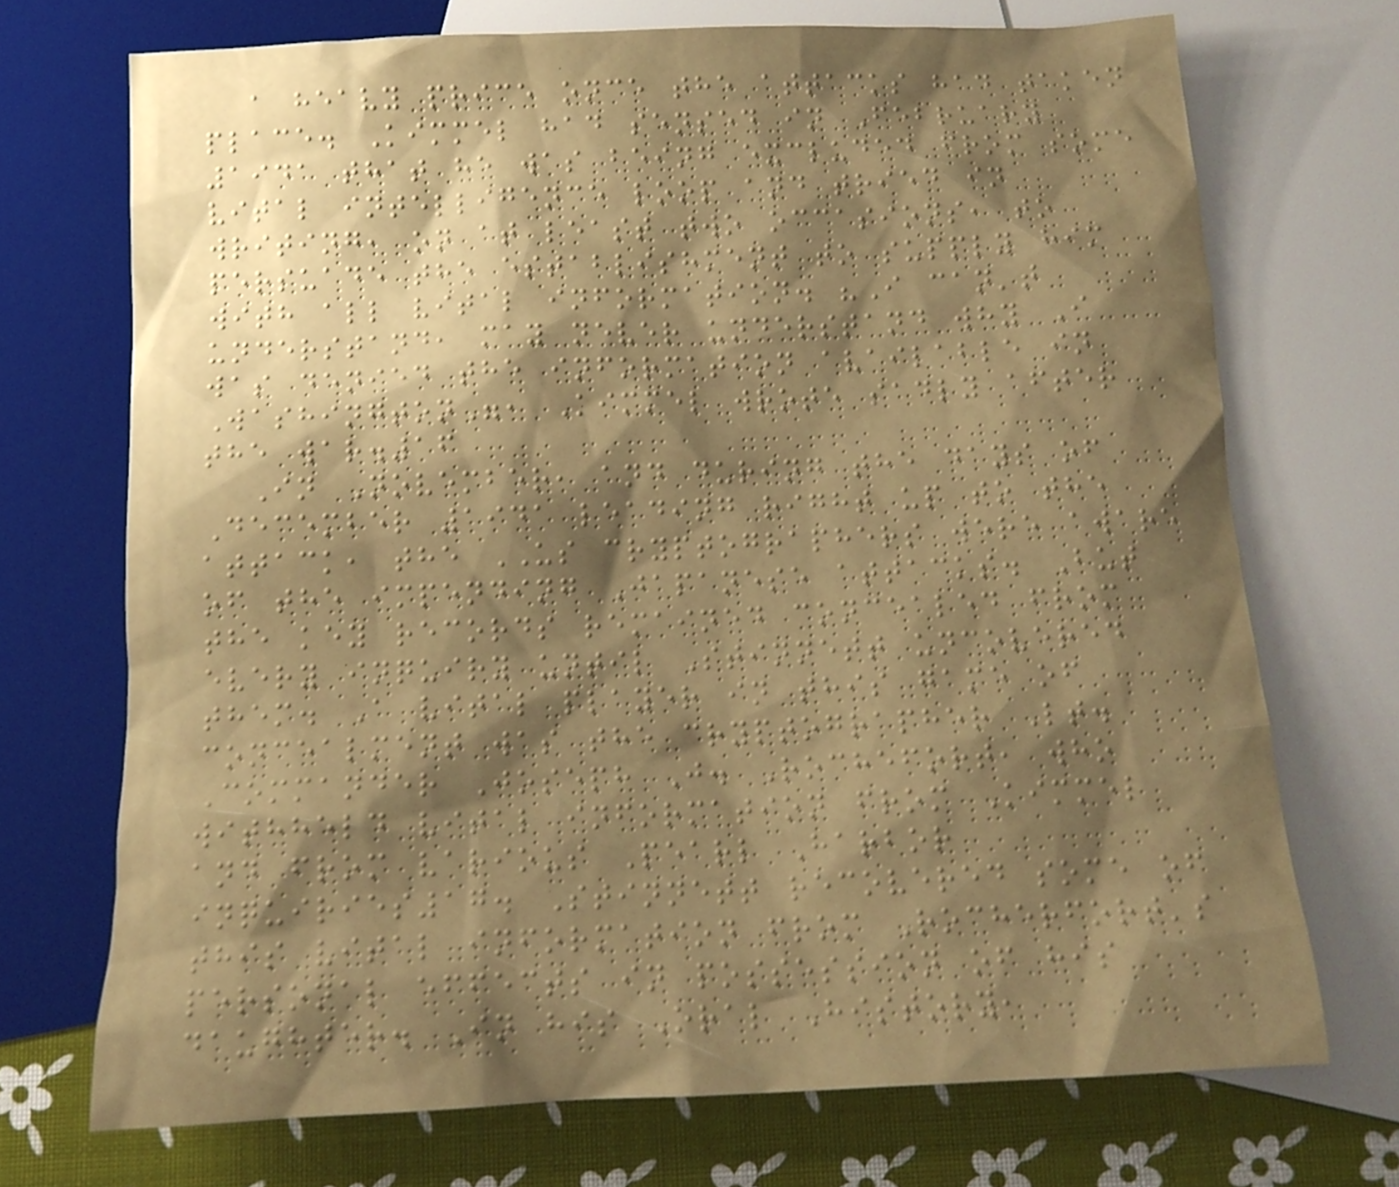a heavy price once the attacks had taken
place. Kimmel had sensed in February
1941 that he was being excluded from some
vital intelligence loop and tried in
writing, on at least two occasions, to
persuade the establishment to supply him
with all vital information. "I can't
understand, may never understand why I
was denied the information available in
Washington", Kimmel wrote sadly after
the war.16
In November, and during the days of
December 1941 leading right up to the
attack, the US cryptographers were aware
of the impending Japanese attacks. But
the key records remained concealed from
every inquiry until Stinnett uncovered
them. A vital player in this game of
concealment was the cryptographer Lt.
Commander Joseph J. Rochefort, who
withheld vital information from Kimmel
and from various Pearl Harbor
inquiries17. Stinnett recovered some of
this vital information from Rocherfort's
personal effects in possession of his
daughter. In his Oral History,
